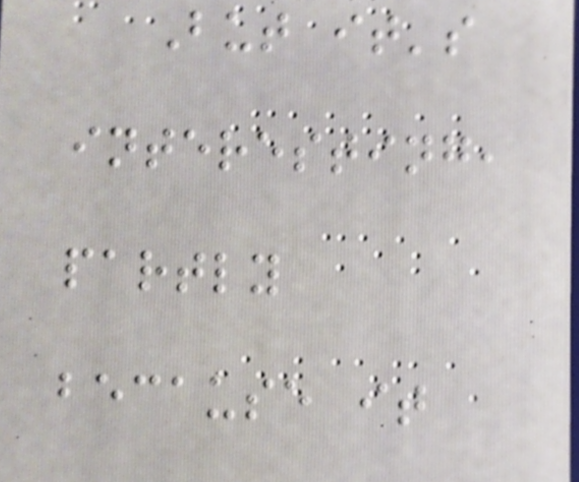But it's
interesting,
partly
because it
